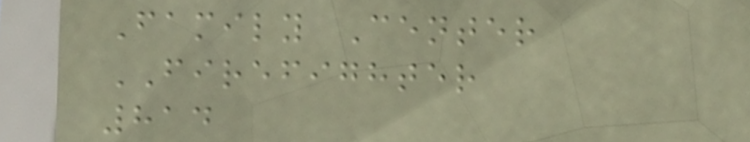Family Center
FIREFIGHTER
814
